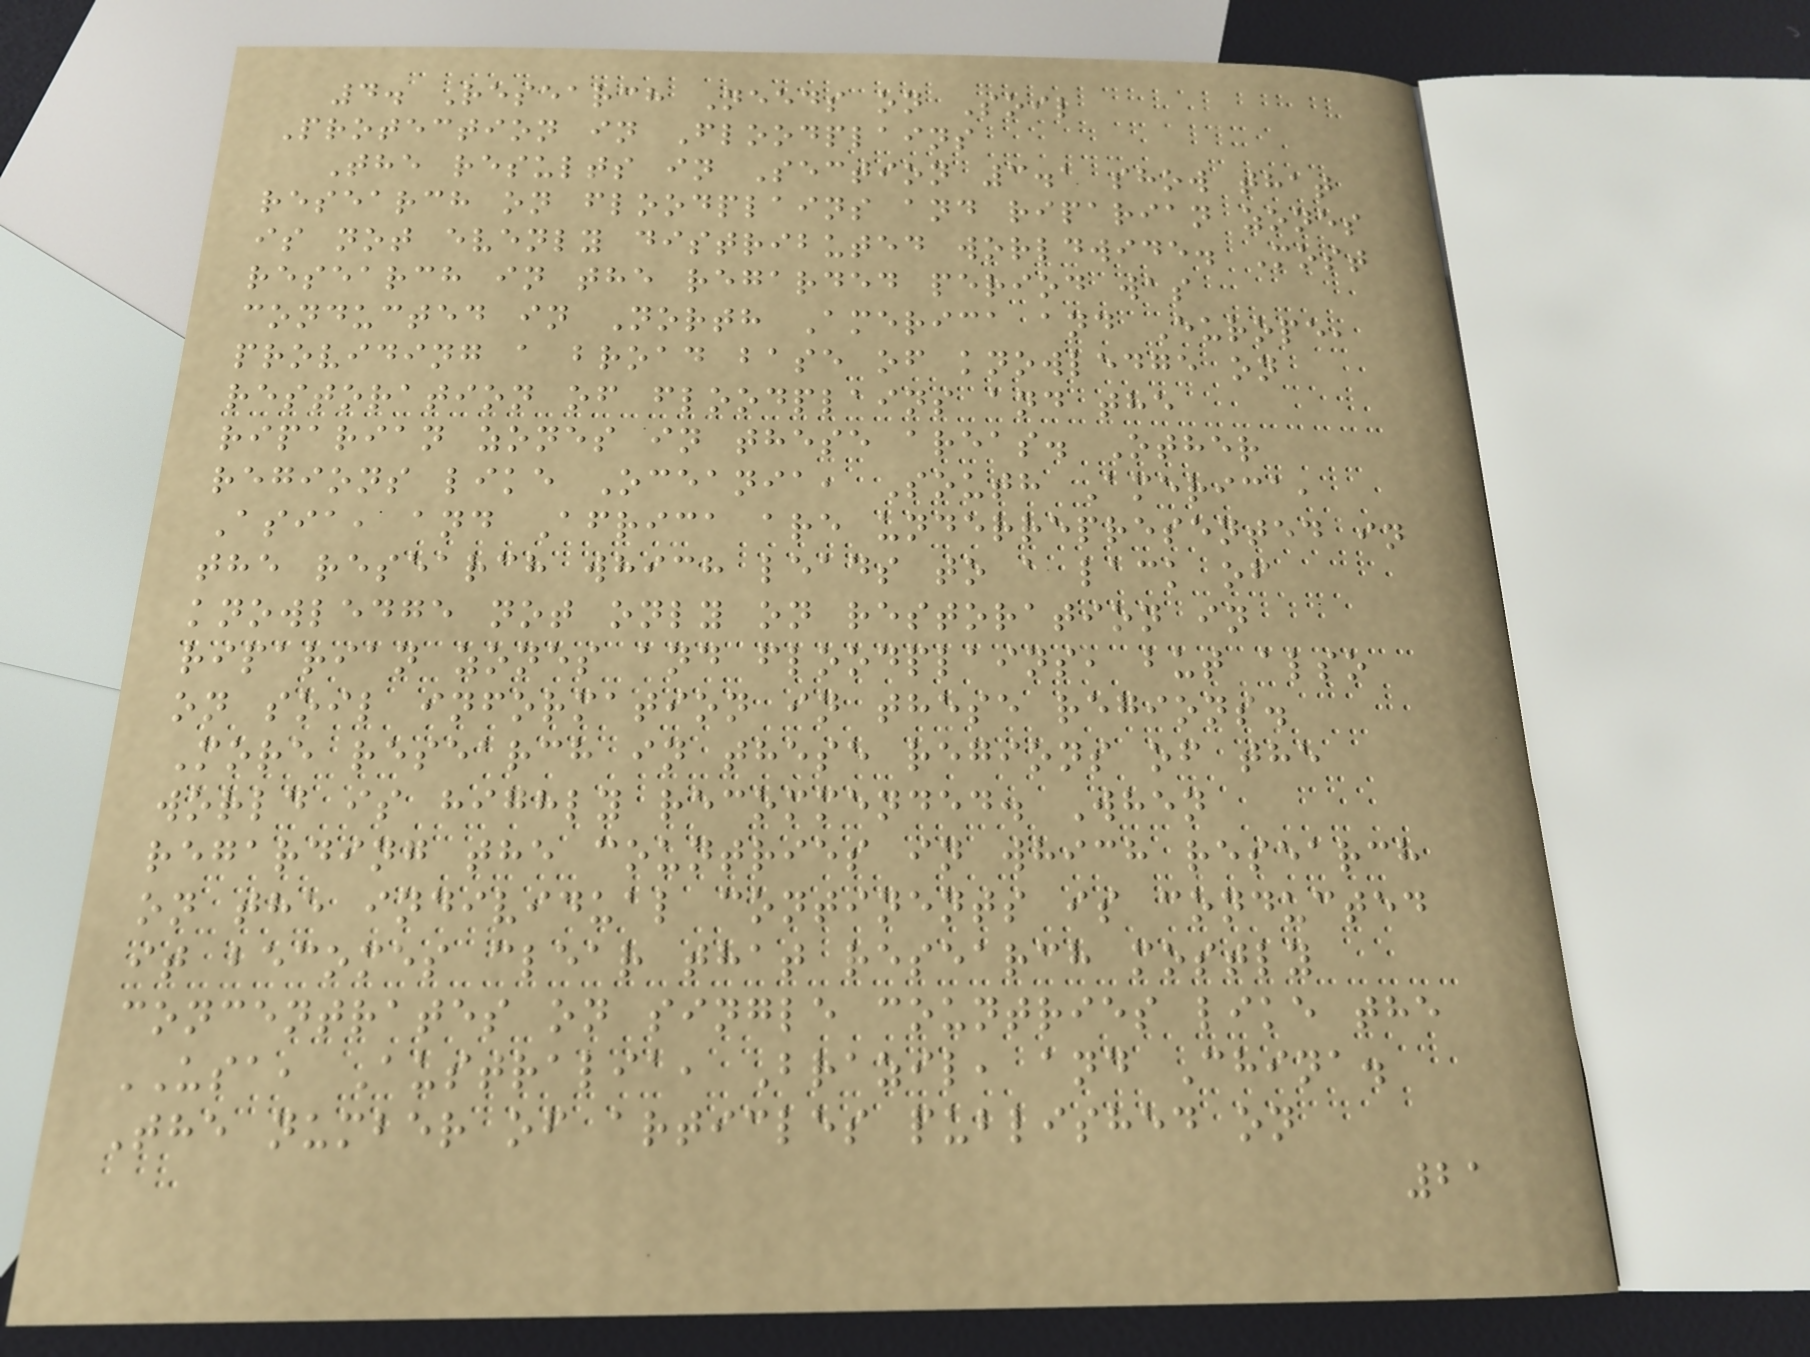4. Research Needs on Soil
Protection in Floodplains
The results in Section 3.1 show that
research on floodplains and riparian zones
is not evenly distributed worldwide. Most
research in the regarded period was
conducted in North America and Europe,
providing a broad base of knowledge on
restoration of floodplains and the
riparian zones in these areas. Other
regions like Oceania, South America,
Asia, and Africa are underrepresented in
the research which leads to a lack of
knowledge not only on restoration in
riparian zones and floodplains, but also
on soil information in these regions.
More research in these regions of the
world is highly recommended. When
regarding the countries in which research
on the individual continents is conducted
it becomes clear that research mostly
concentrates on single countries like the
USA, Australia, Brazil, and China.
The number of articles published on
21
